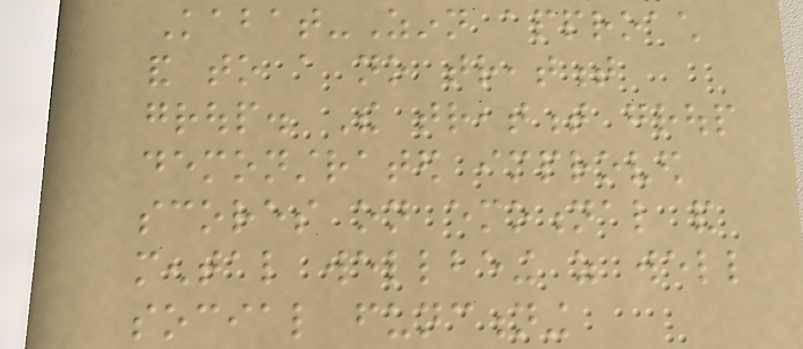Kabat-Zinn approach
and to a no treatment
group. The treatment group
demonstrated improved
scores on emotional and
mental wellbeing as well
social functioning
